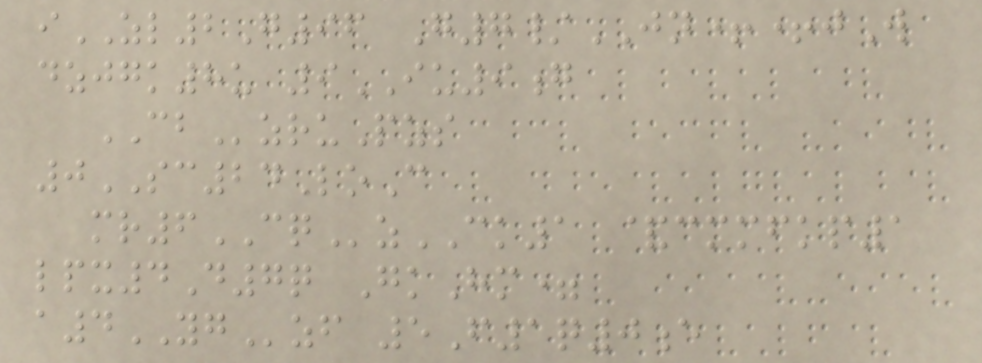iZL2G96 G7/JN++jW
dzjgk8u 9IU9g
CBzruPzs
0SC24LoC
mr6CQzCK1 &cmmfkp1
lpx4D7q GkHm=
a4YGzf 5F1q0e
